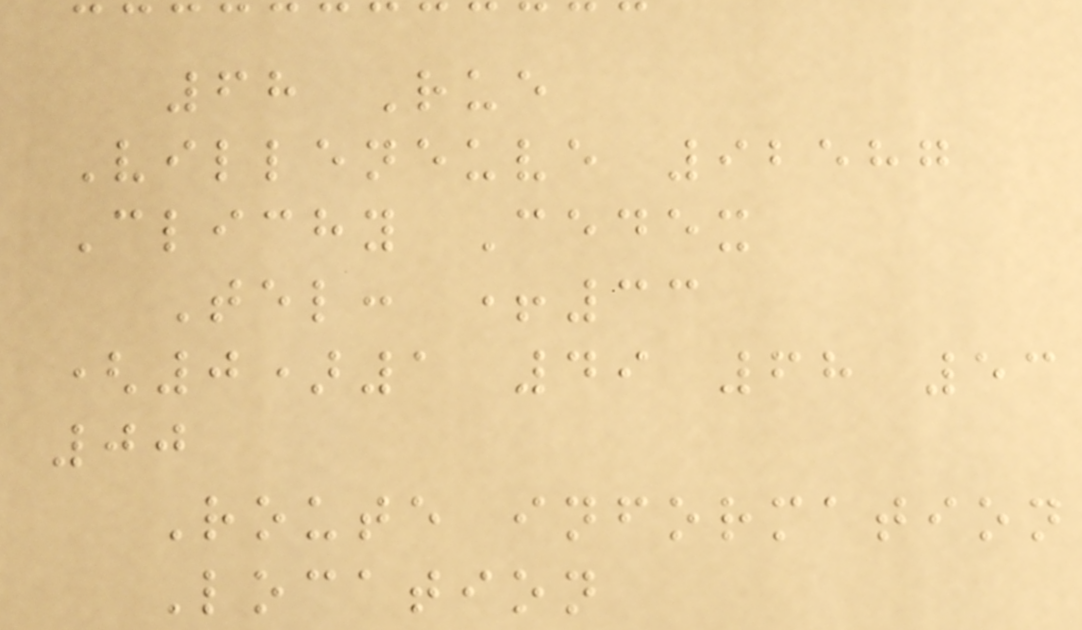68 Rue
Villeneuve 92587
Clichy Cedex
Tel: +33
(0)1 49 68 53
00
Route information
Location
